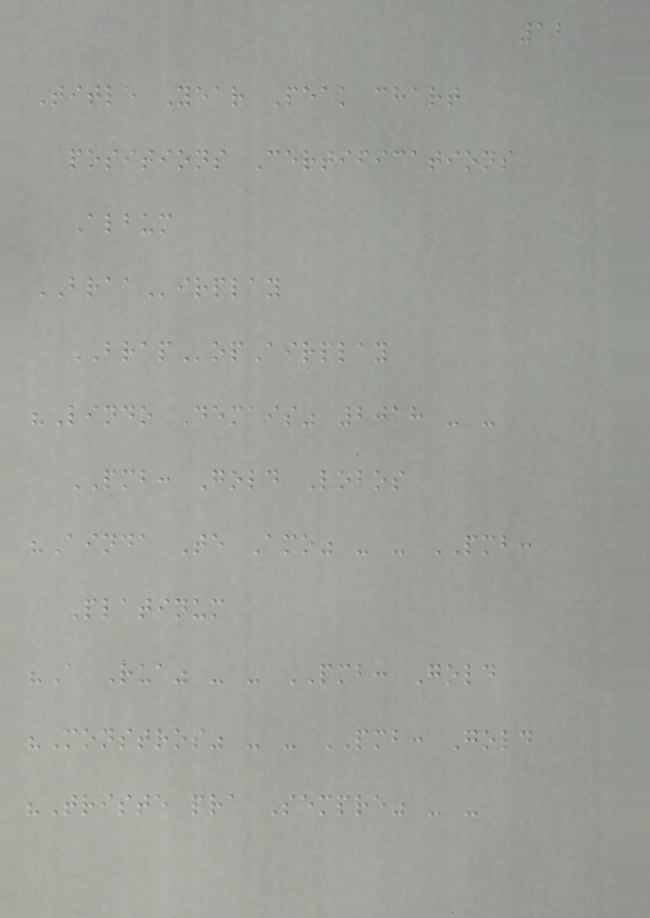12
Title Year Peak chart
positions Certifications
Album
BRAAirplay
BRAPopAirplay
"Lindo Demais" 2018 - -
PMB: Gold Lobos
"Ainda Te Amo" - - PMB:
Platinum
"A Rua" - - PMB: Gold
"Monstros" - - PMB: Gold
"Triste pra Sempre" - -
